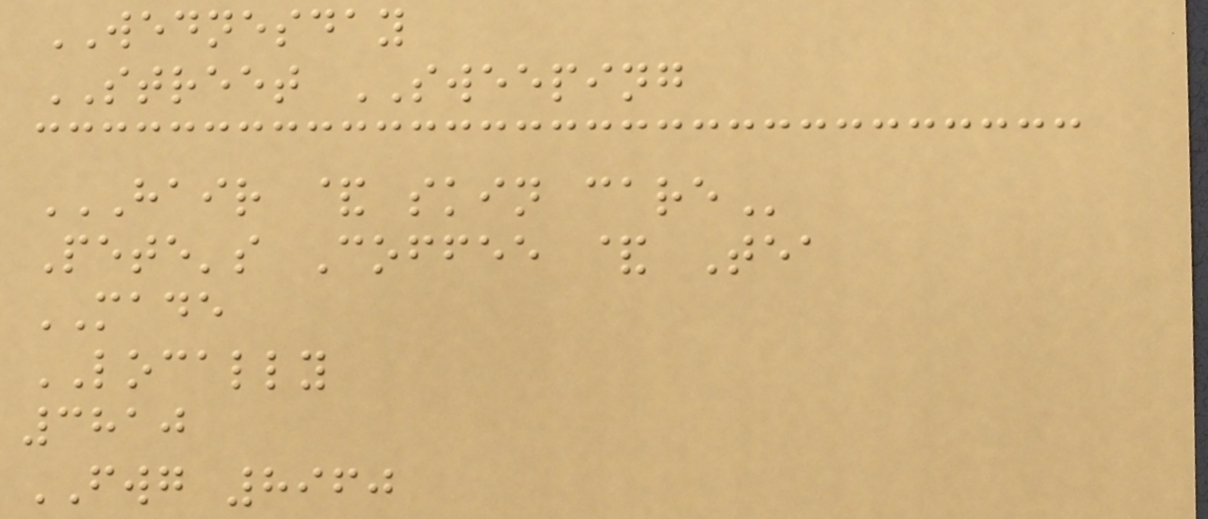WEDNESDAY
STREET SWEEPING
HAIR & SKIN CARE
Pete's Coffee & Tea
MADE
LOCALLY
3810
FWG 8960
